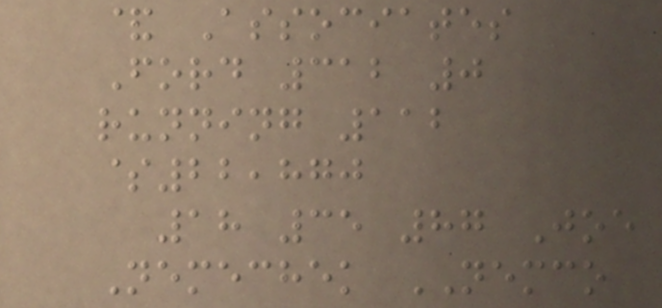& Associates
Ford 312 0
running 112
$22,870
18 35 87 Joe
Nemechek NEMCO
